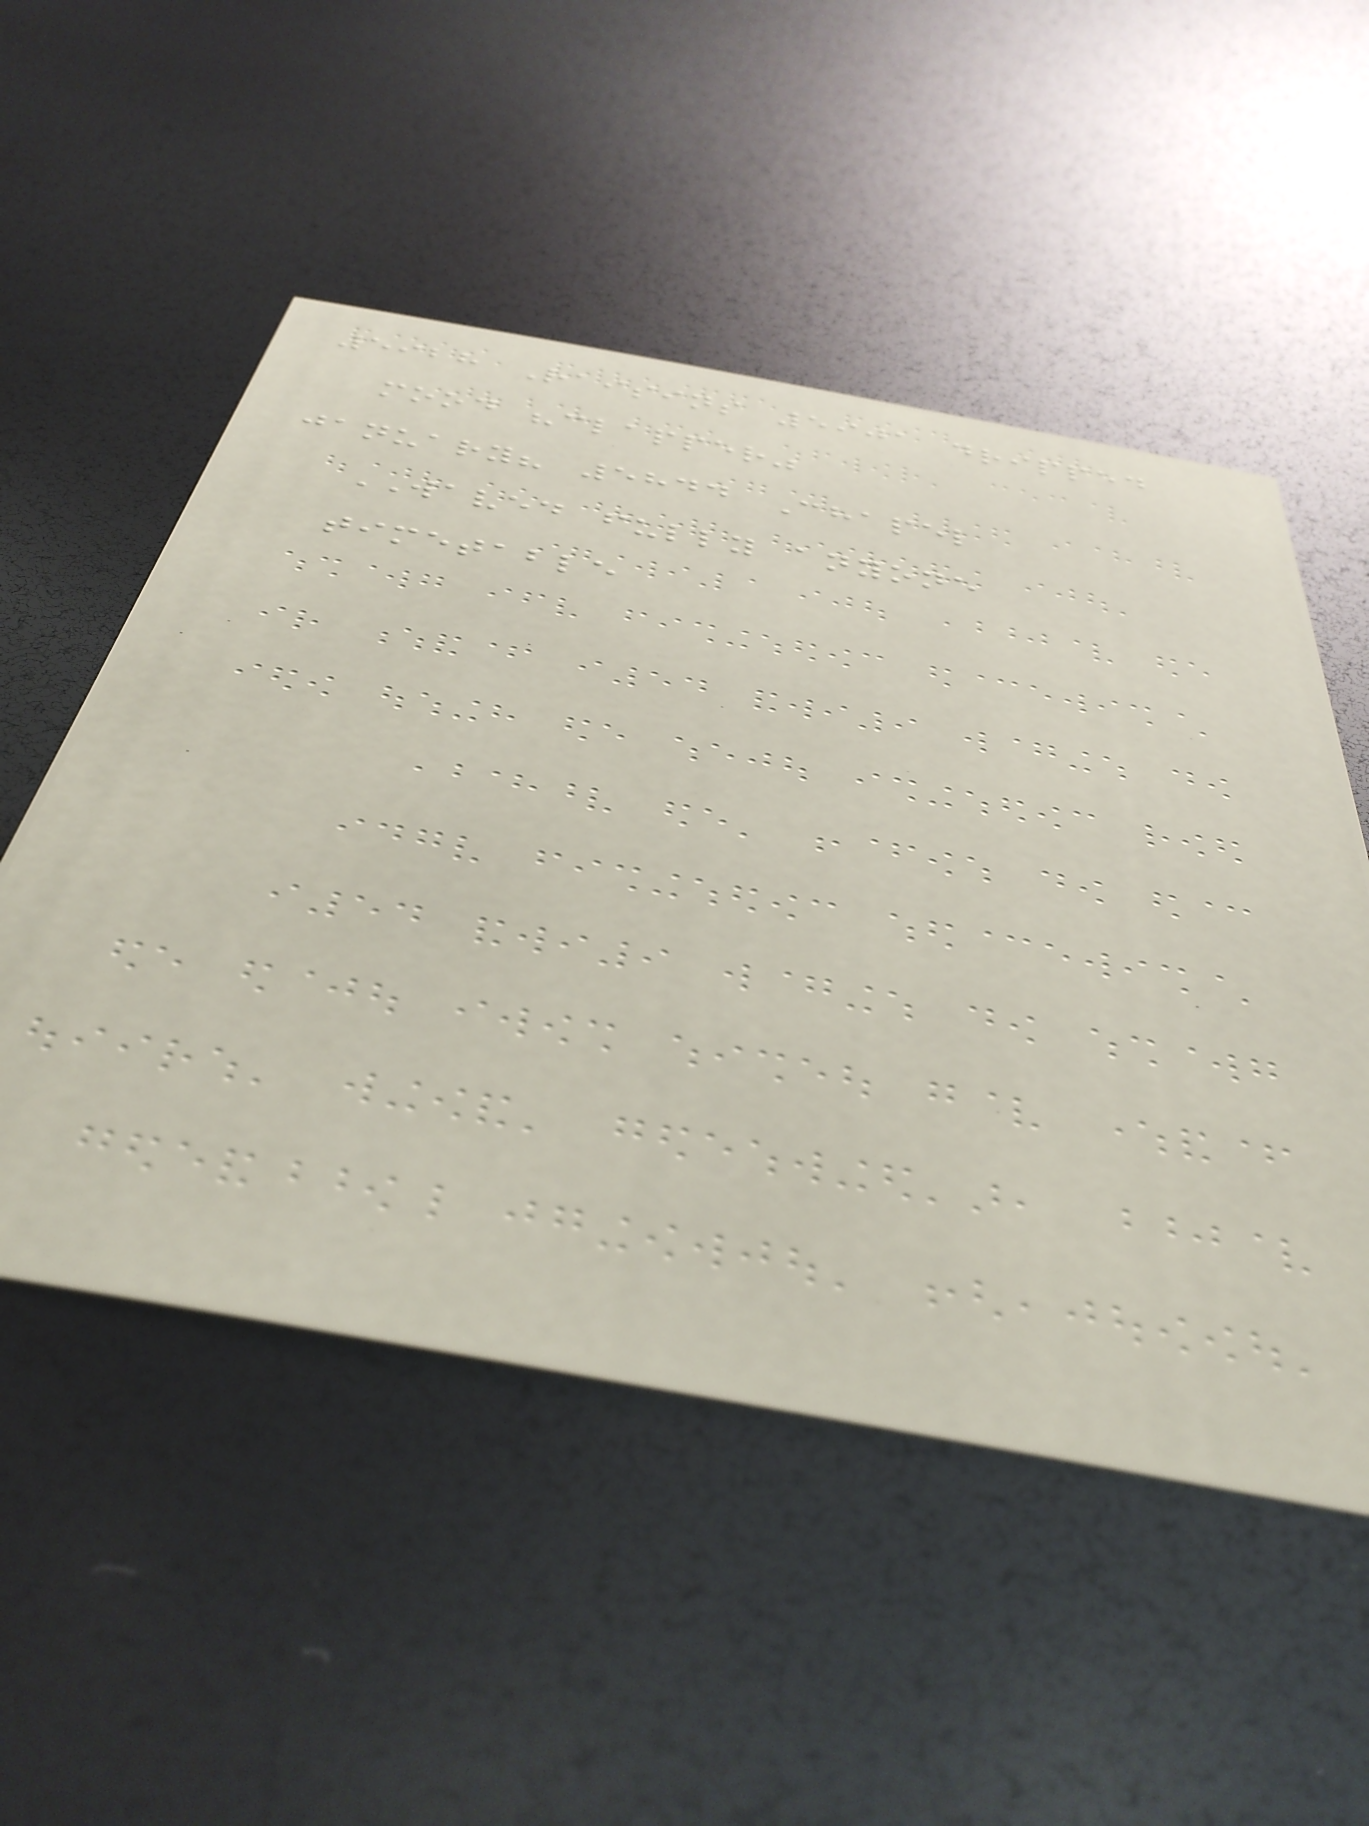5928 Raisins 5901 dripped
mood "clapper"
january? 5844 Chapel
WAVED fully anyone
timetable
